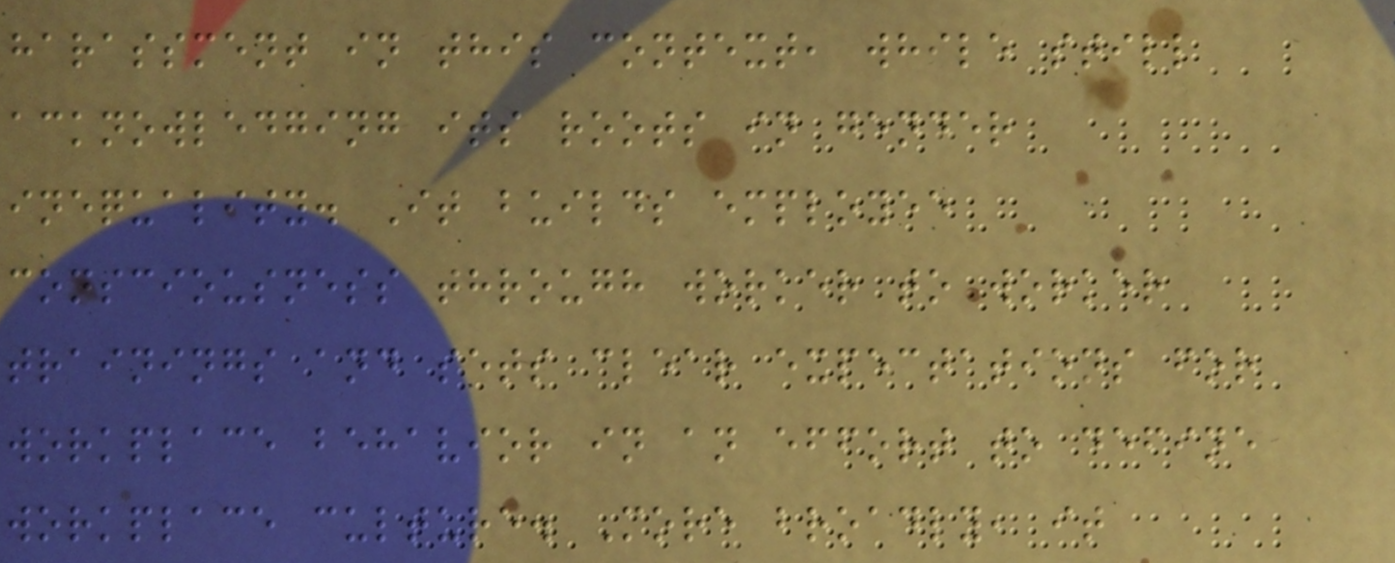harassment in this context, while still
acknowledging its roots in gender
inequality. It builds employee
consciousness through worker to worker
trainings and sets clear expectations for
workplace behavior in an effort to define
workplace culture. More broadly, it
